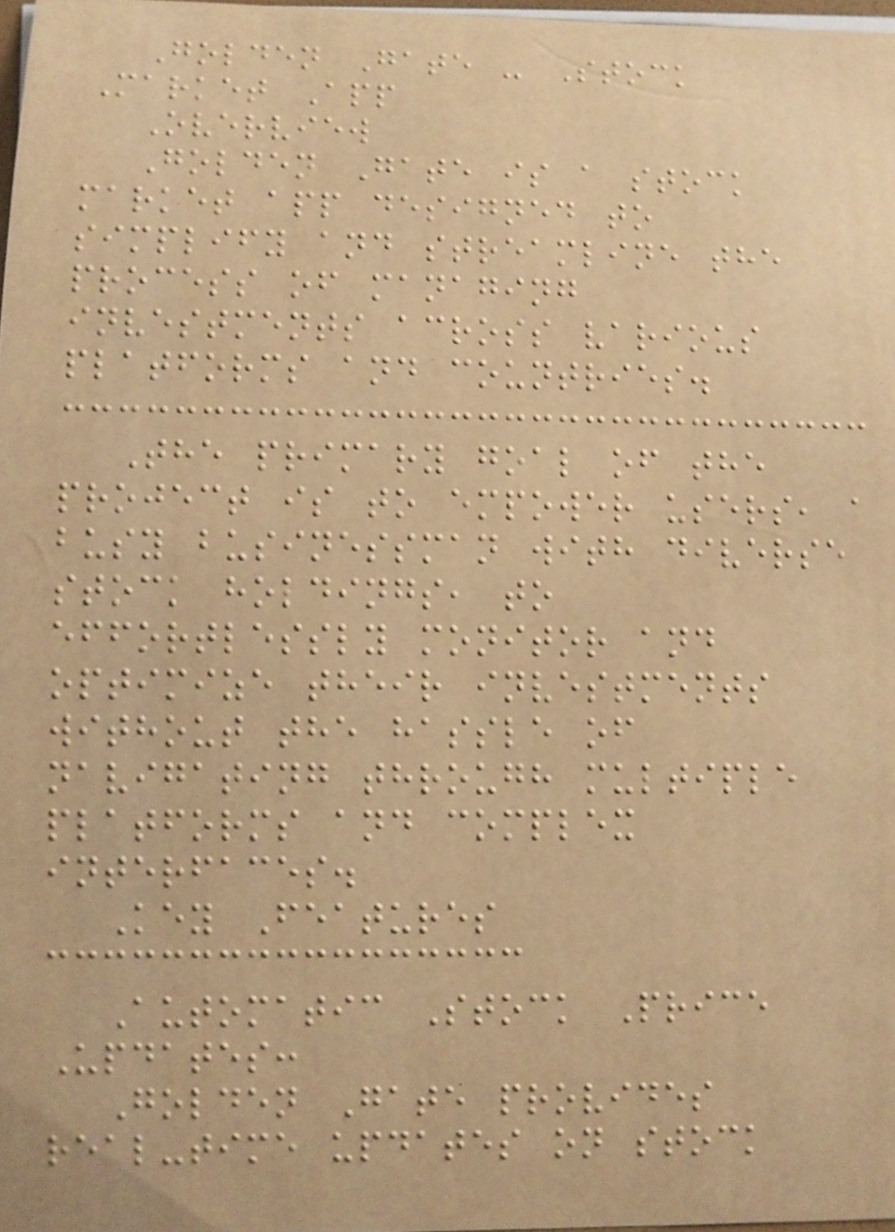Golden Gate - Stock
Market App
Overview
Golden Gate is a stock
market app designed to
simplify and streamline the
process of managing
investments across various
platforms and countries.
The primary goal of the
project is to empower users, a
busy businessman with diverse
stock holdings, to
effortlessly monitor and
optimize their investments
without the hassle of
navigating through multiple
platforms and complex
interfaces.
Key Features
Automatic Stock Price
Updates:
Golden Gate provides
real-time updates on stock
